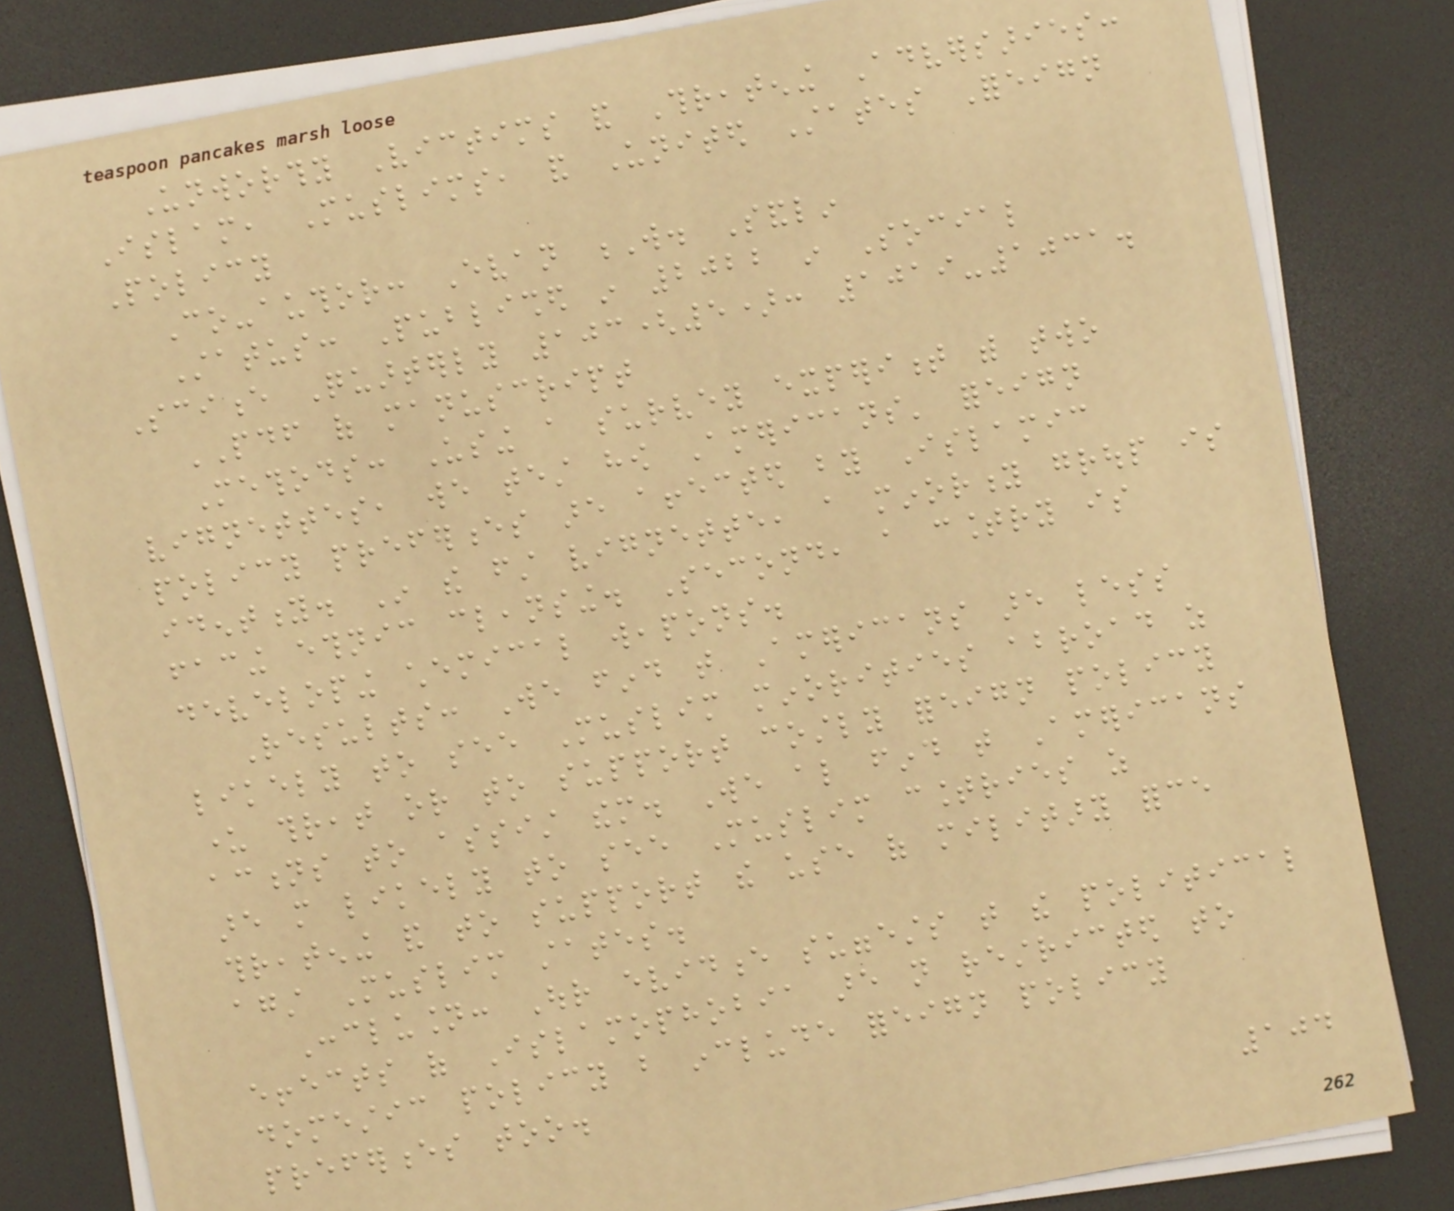Unworthy Victims and Threatening Adversaries:
Islam, Muslims, and United States Foreign
Policy
Co-author: Evan W. Sandlin
Status: Published in 2022 in Social
Science Quarterly 103(5): 1019-1031.
PDF of manuscript
Methods: Using a survey experiment with two
vignettes, we test how Americans' foreign
policy preferences are affected by Islamic
identity. In the first vignette, a minority group is
facing ethnic cleansing. Second, a country is
developing chemical weapons.
Results: We find that Americans are less
likely to see Muslim minorities abroad as
under threat or to support costly foreign policy
actions to assist them. We also find that Americans
are more likely to see Muslim countries as
threatening and to support the use of military force
against Muslim states.
Conclusion: Our evidence suggests that the political
effects of Islamophobia are not restricted to
domestic policy but include foreign policy
preferences too.
104
